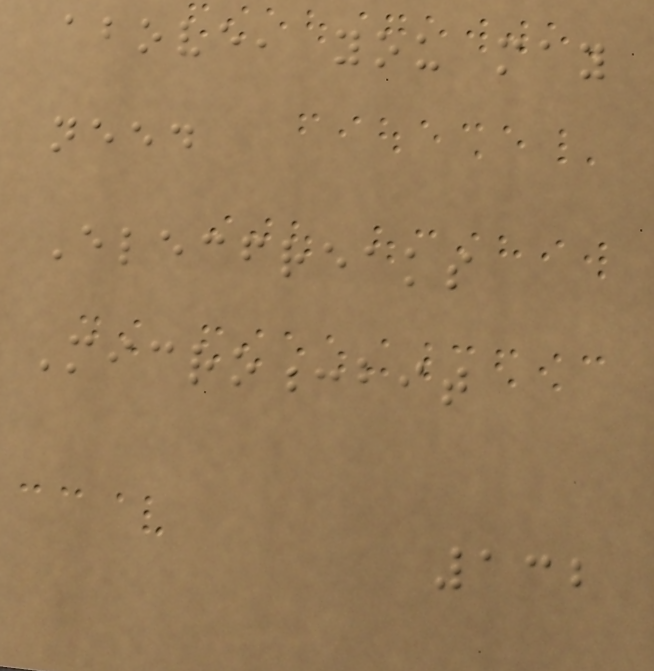above, you may
need
Elecfreaks
Micro:bit
132
